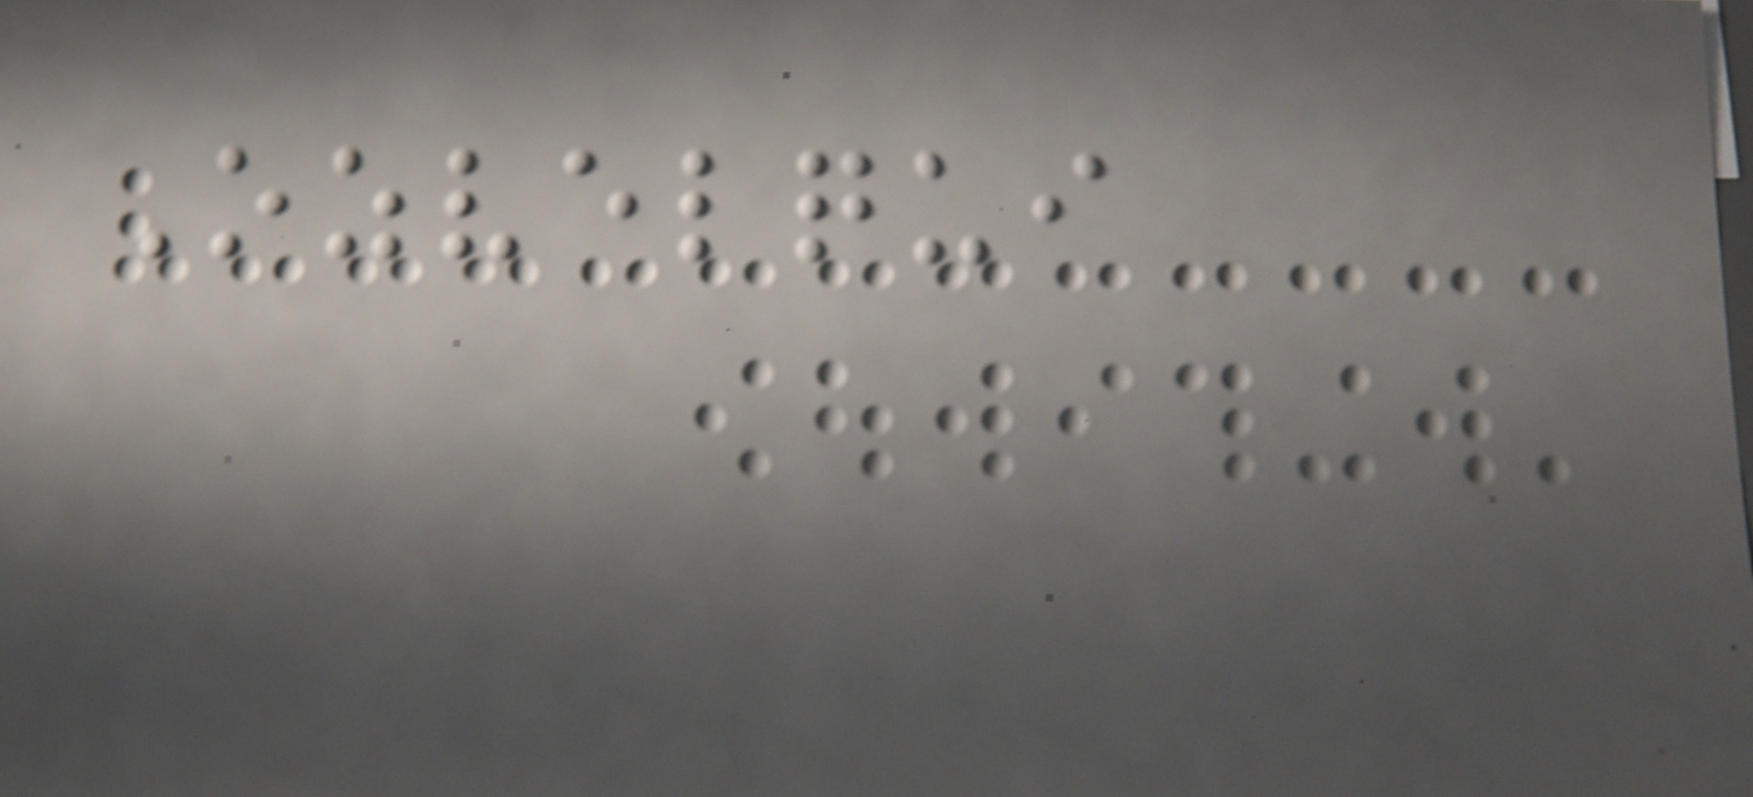Ozvelqui
